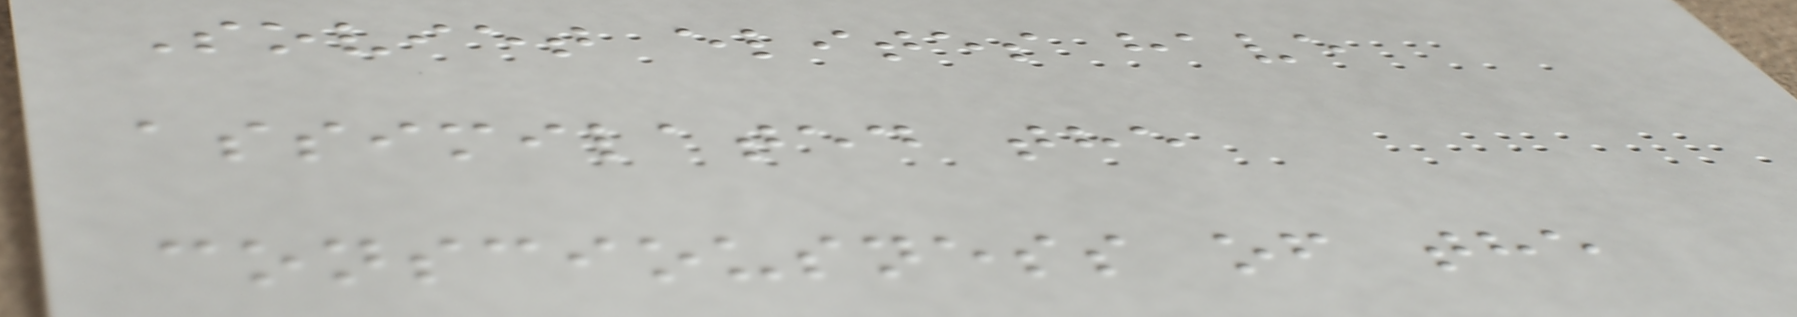Soviet elites have
assimilated the
consciousness of the
